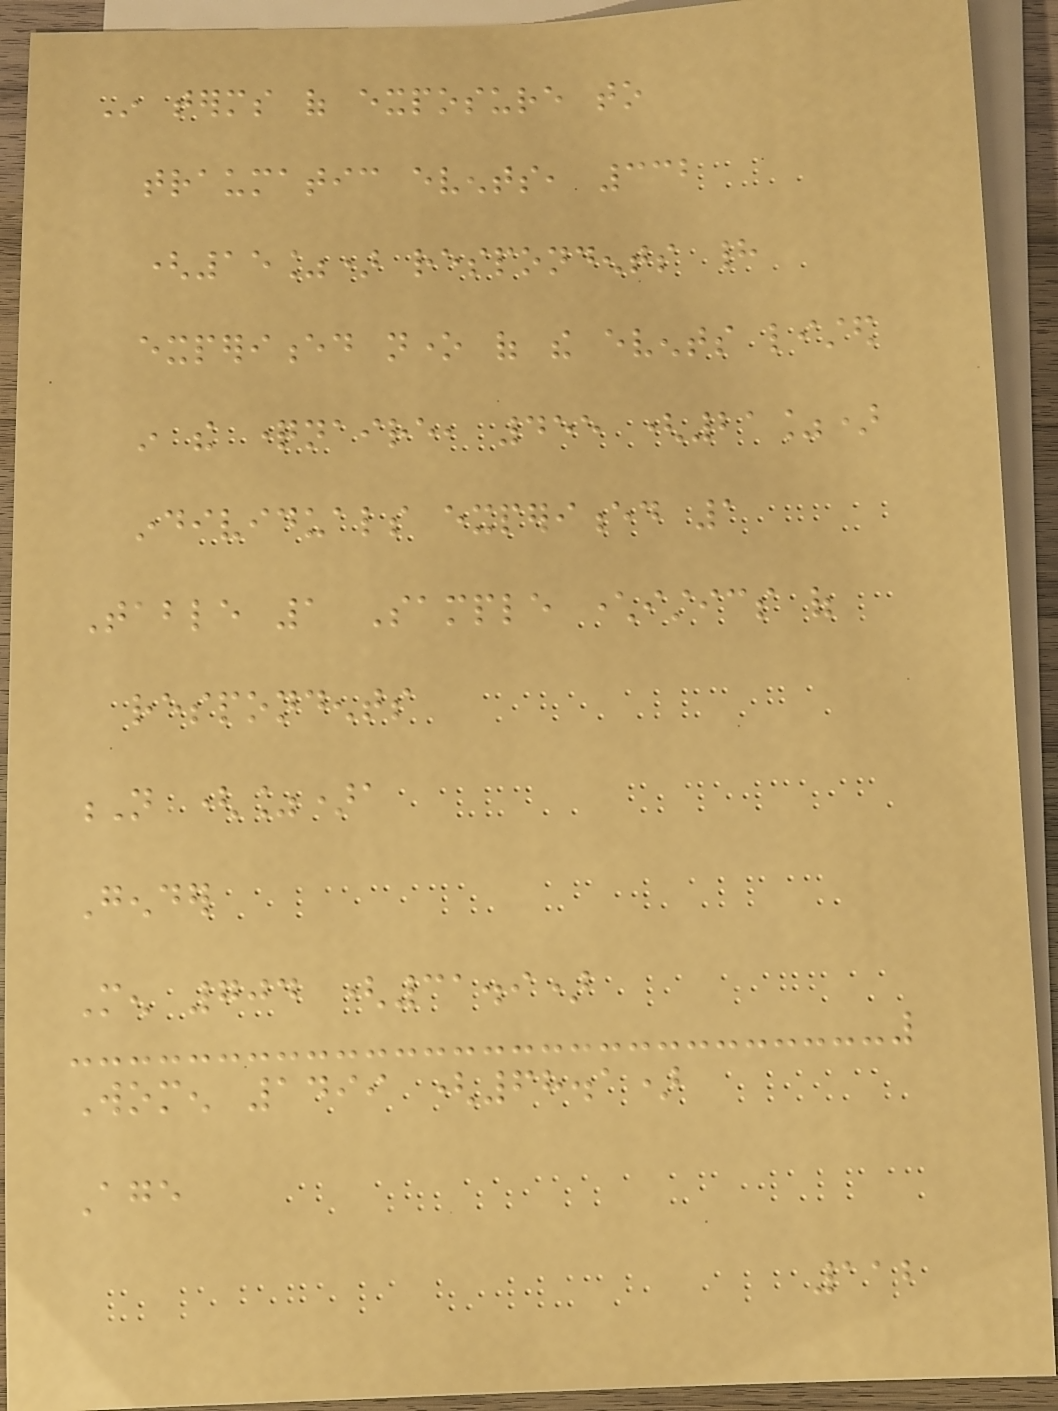In terms of exposure to
traumatic events, 332
(15%) respondents had
experienced none of the events listed
in the questionnaire, 455 (21%)
individuals experienced 1
Table 1 Sample characteristics of
respondents
N (%)a
Gender
Men 704 (31.9)
Women 1499 (68.1)
Age
112
